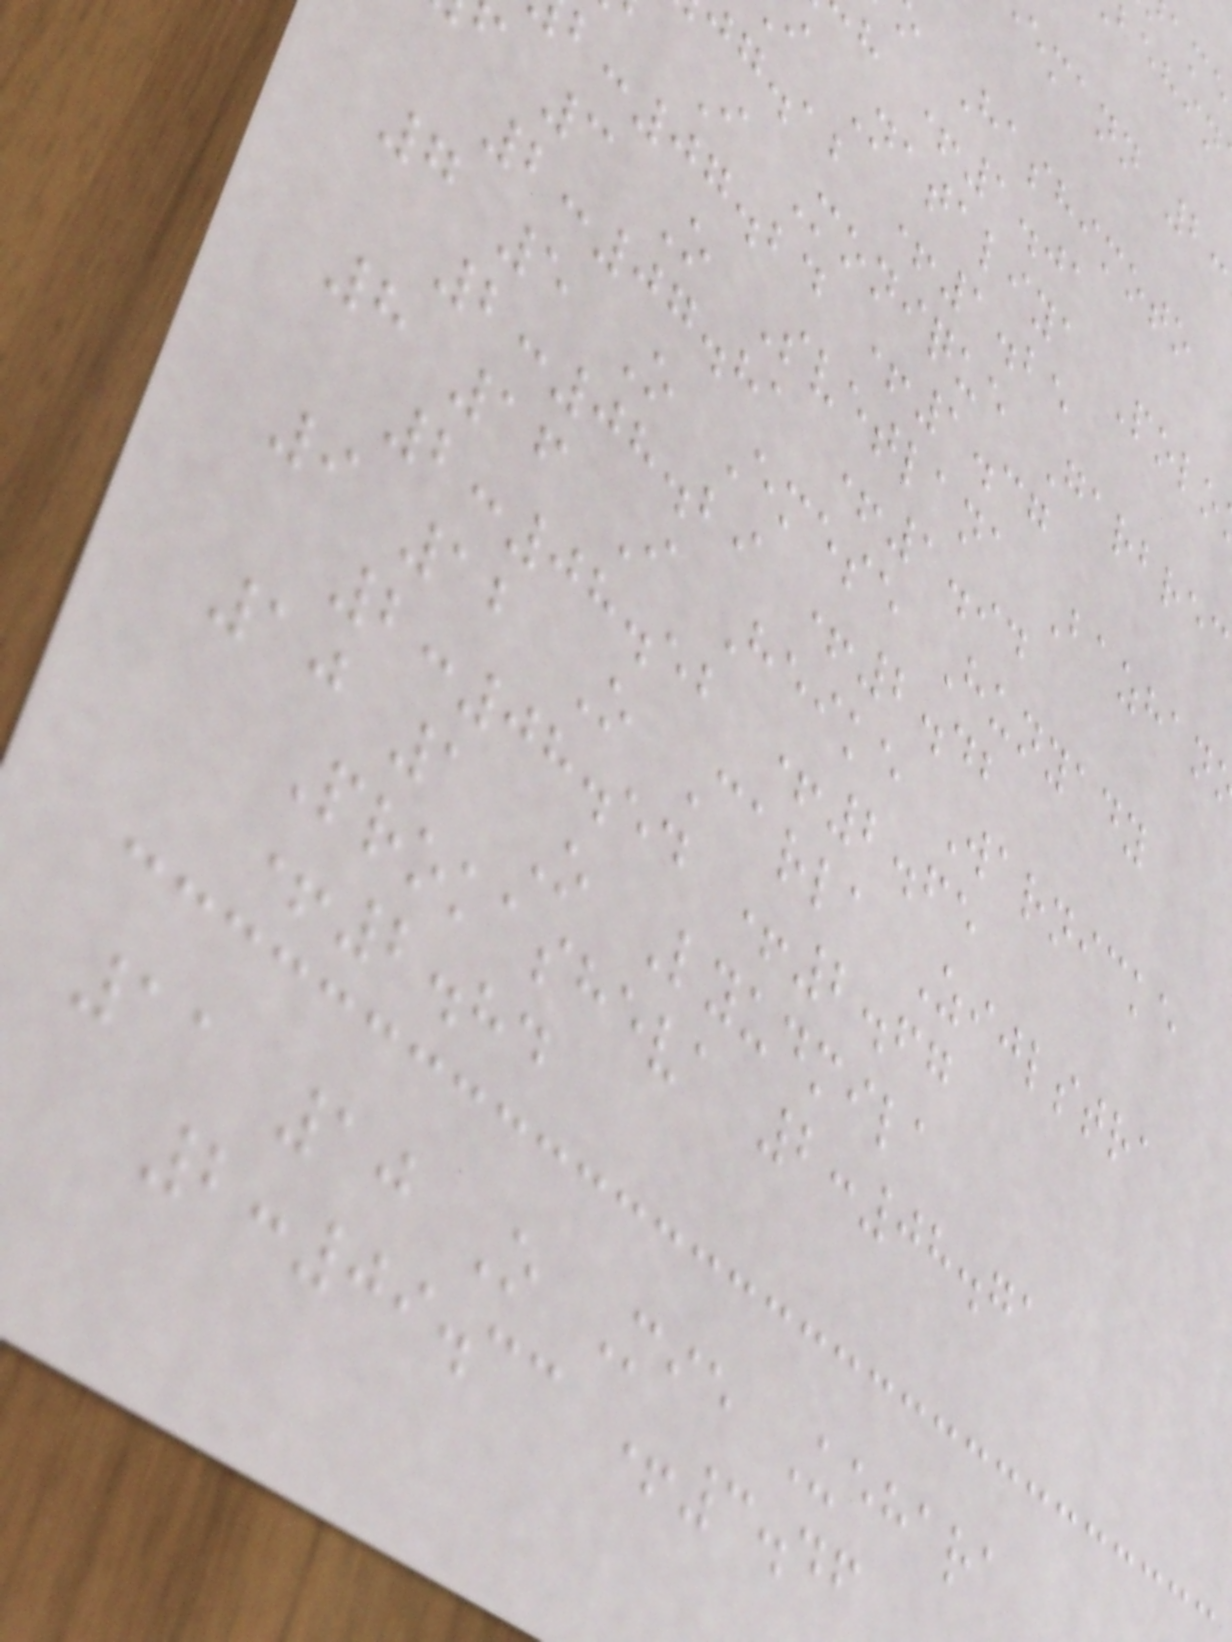emann 2:
Hashimoto
h +1.01
i Nataliya Polo
g.ab +1.25
I Monique Garbrec
:07.24 +1.37
3 O Svetlana Bazhan
2:07.81 +1.94
7 5 O Emese Hunyady
2:08.29 +2.42
8 16 I Heike Warnicke
2:08.52 +2.65
9 12 O Carla Zijlstra
2:08.54 +2.67
10 1 O Lyudmila
Prokasheva 2:08.71
+2.84
11 10 O Mie Uehara
2:09.33 +3.46
